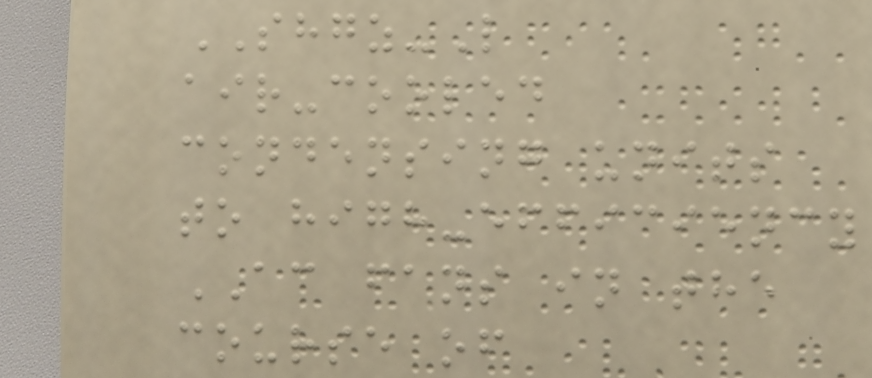SHGZ-L
air-cooled
condensing units
to high-efficiency
AC fans in the
course of
